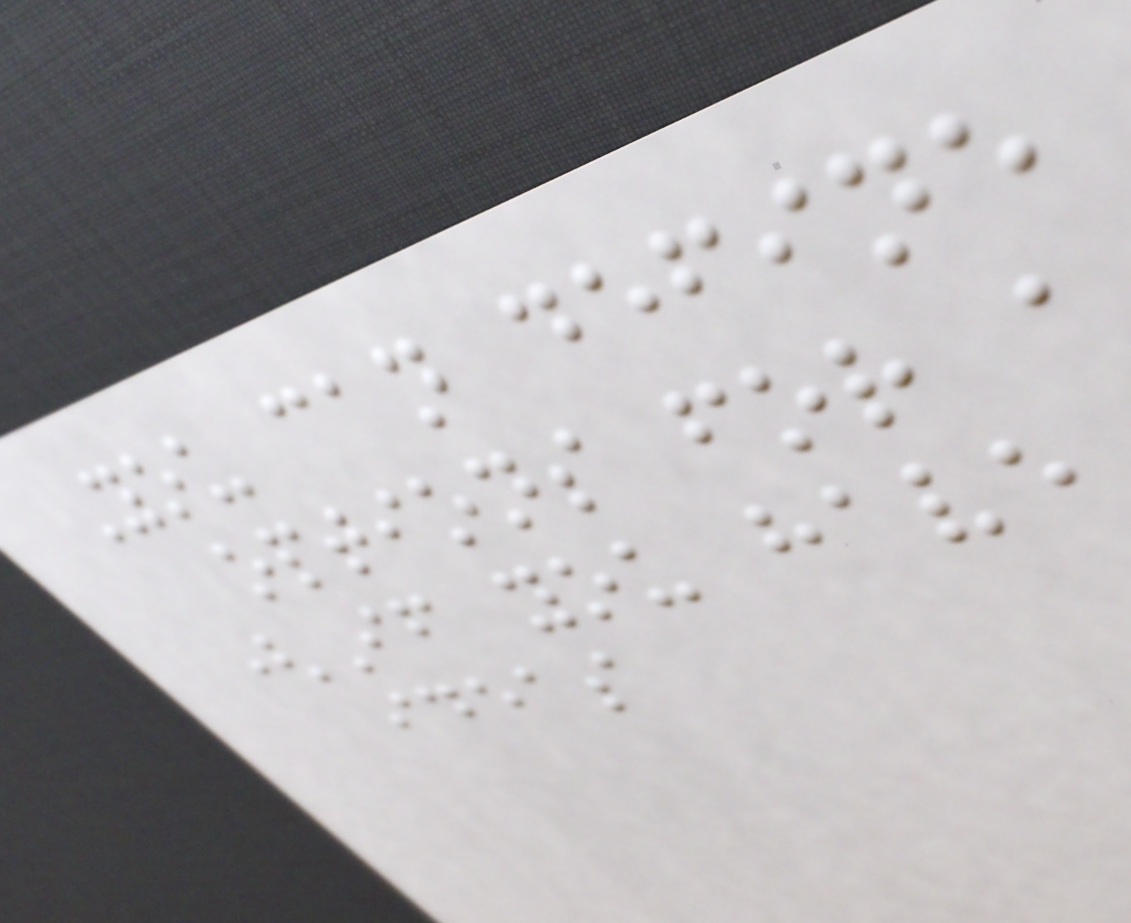You can define
options for a
(If you have
ideas
